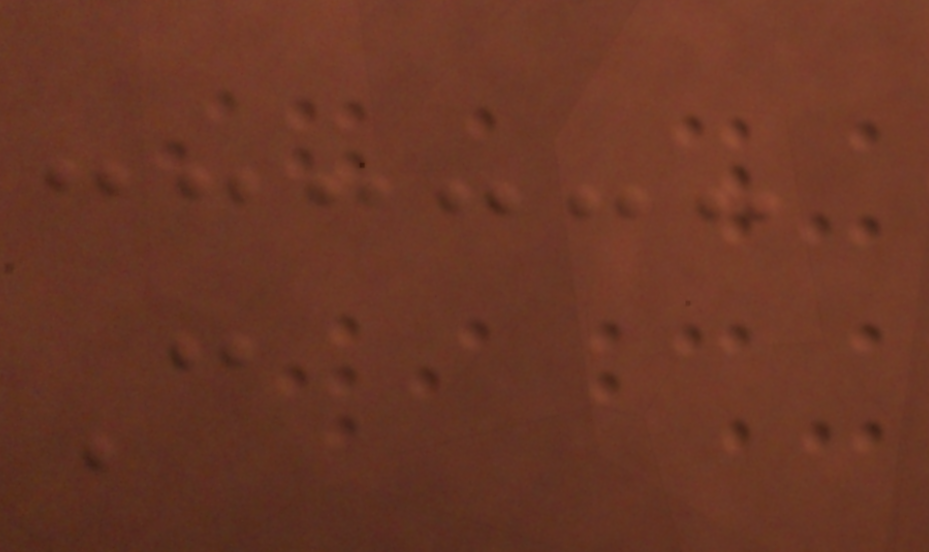C
